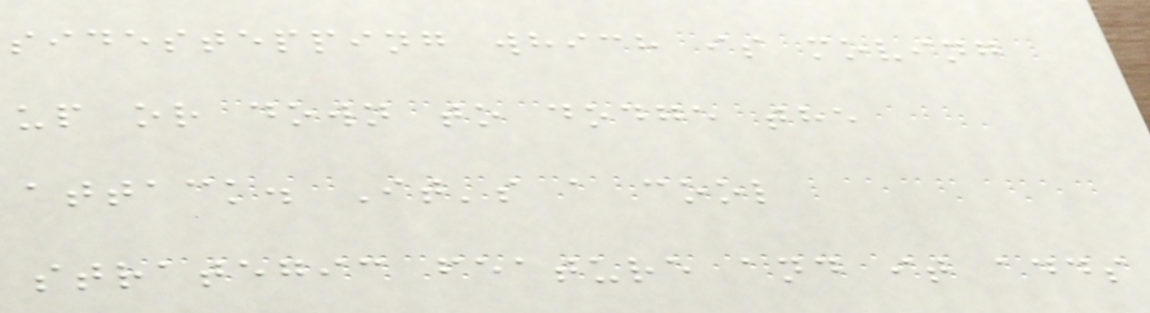sidestepping which is moving
up or down to dodge the
attack. It's a cool
strategic feature and it adds
